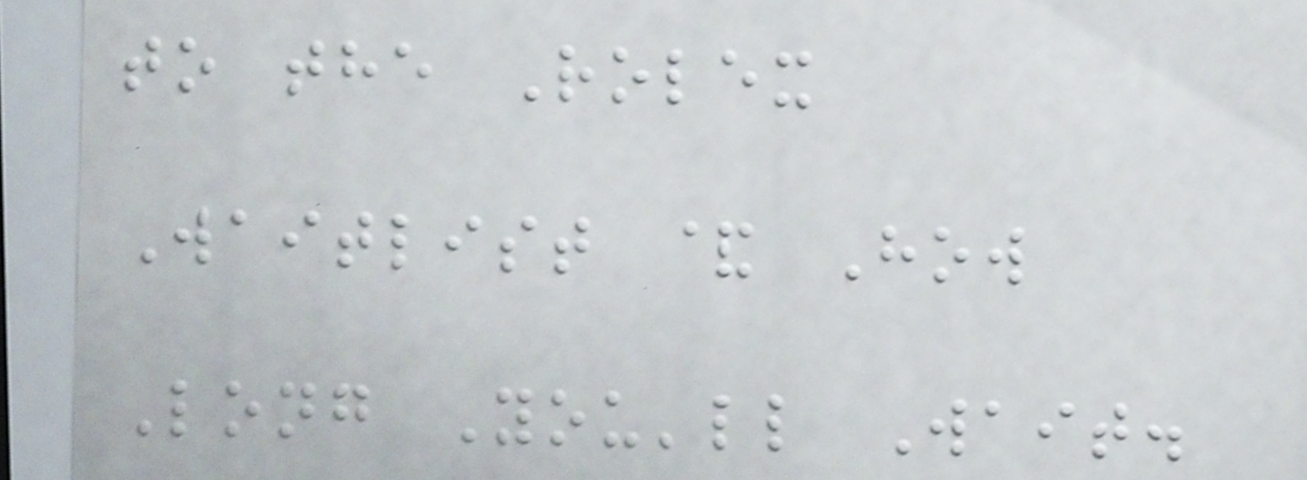to the Rolex
Waitlist & How
Long You'll Wait.
